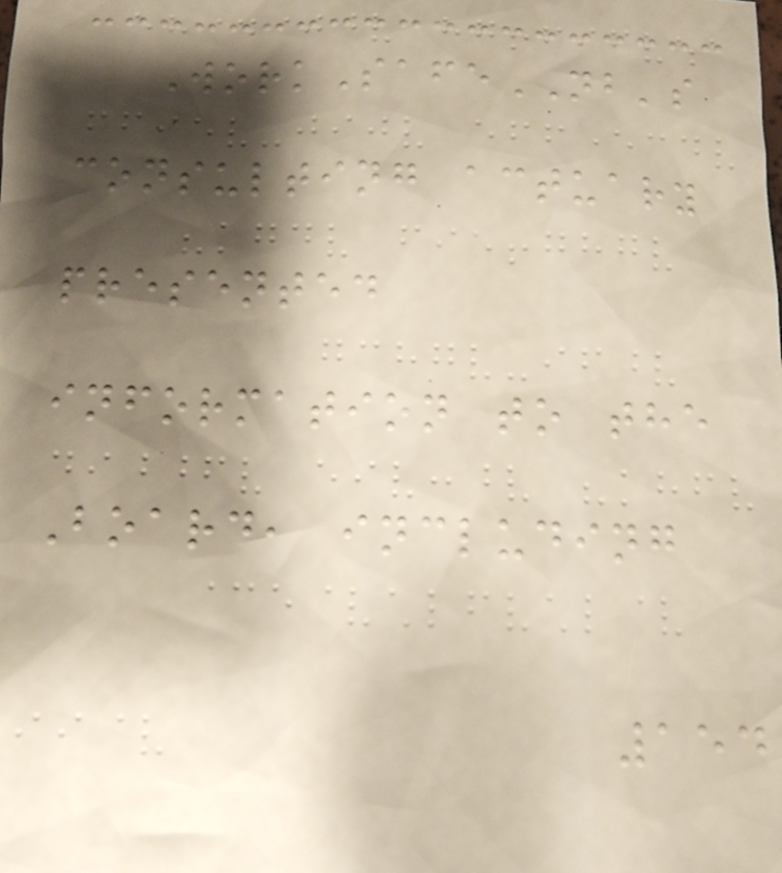WorkSafeNB's
consulting actuary
presented
information to the
Board, including
154
